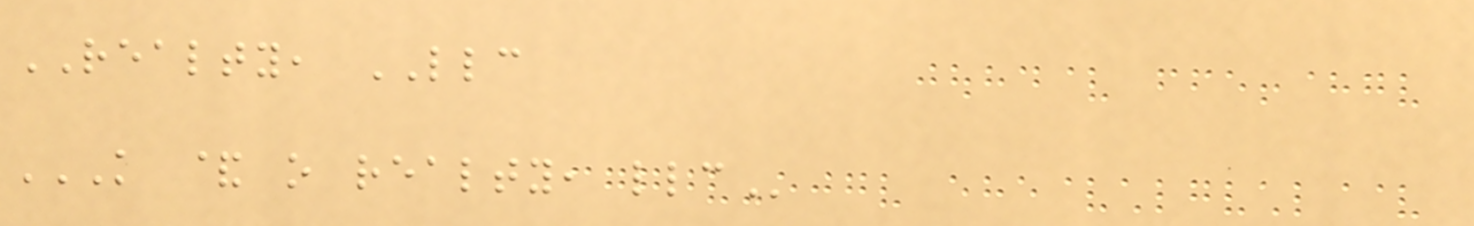REALTY, LLC
K & O REALTY, LLC
